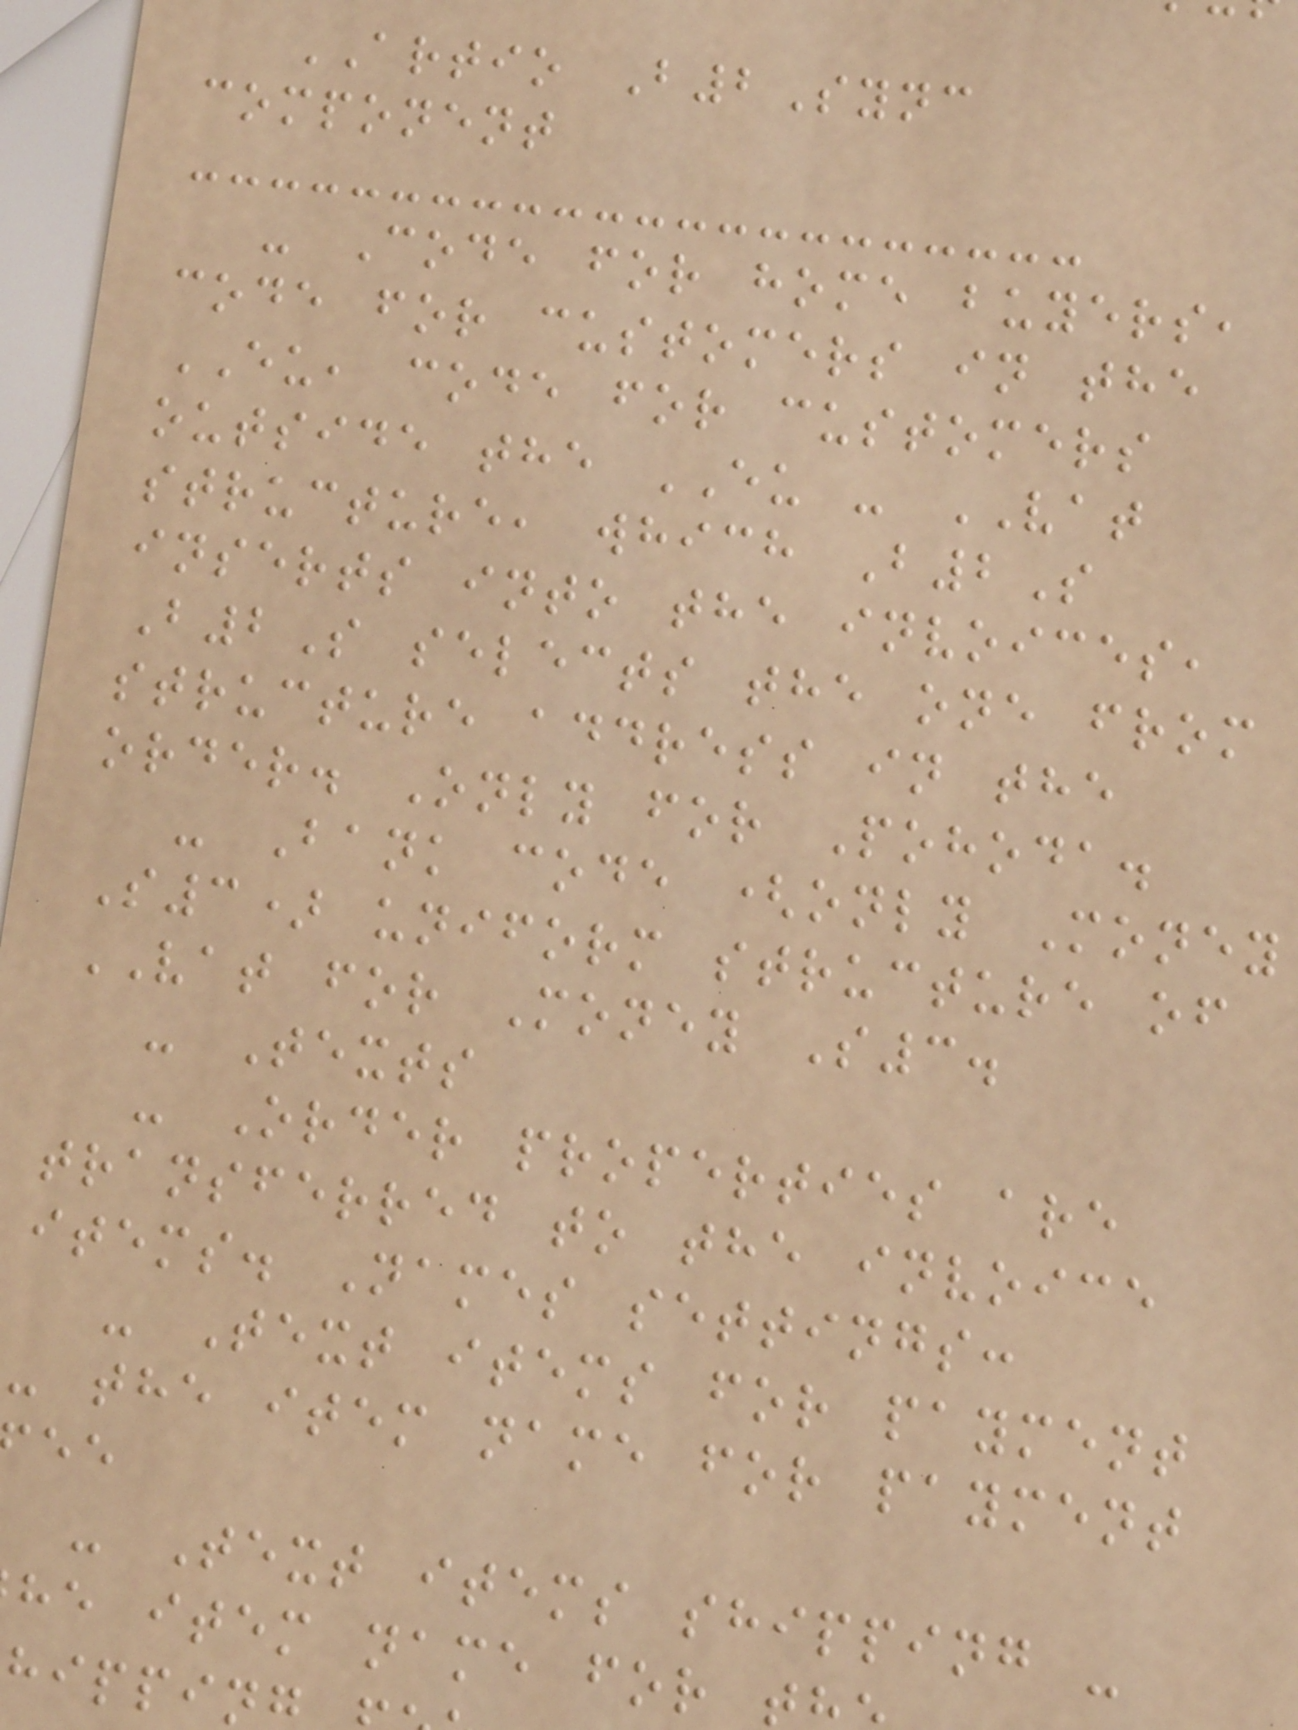ARTIO B2Sync
component
- Code for home buyers,
code for customers in the
EU, code for customers
outside the EU - VAT
structure, which B2S
inserts into the invoices,
B2S selects the one from
structure address in the
order. Only for Pohoda.
- Bank code (only Money
S3) uniform structure of
VAT for Money S3.
- Texts
- Order properties are
transferred to the invoice
items. Names settings:
- Text items for payment
- the item name for payment
- Text items shipping -
he item name for t
